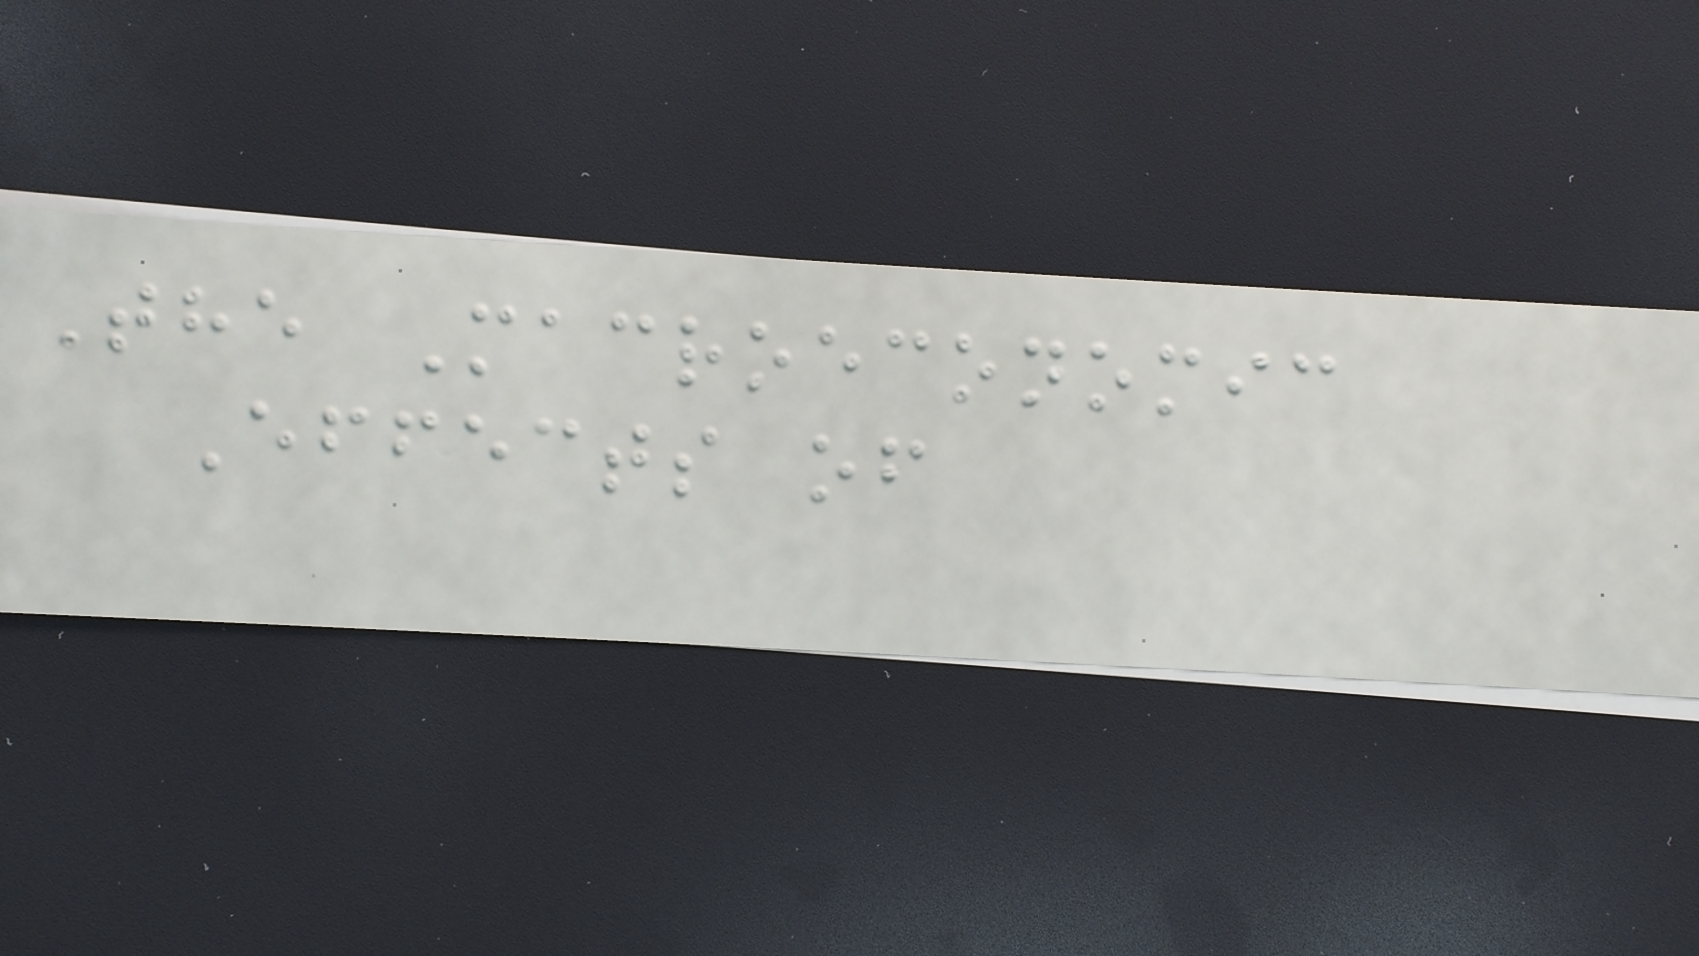The Macroeconomic
Effects of
